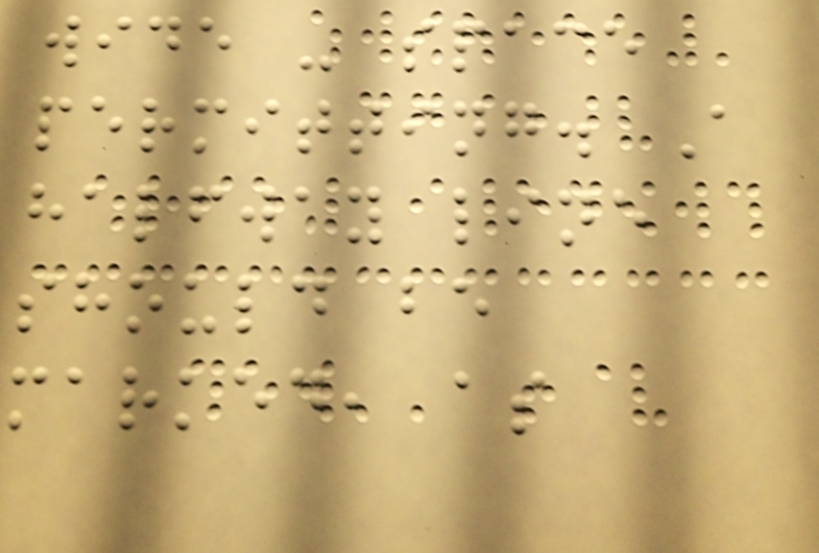wide - space
permitting. A
halfway line
should be
marked, as
